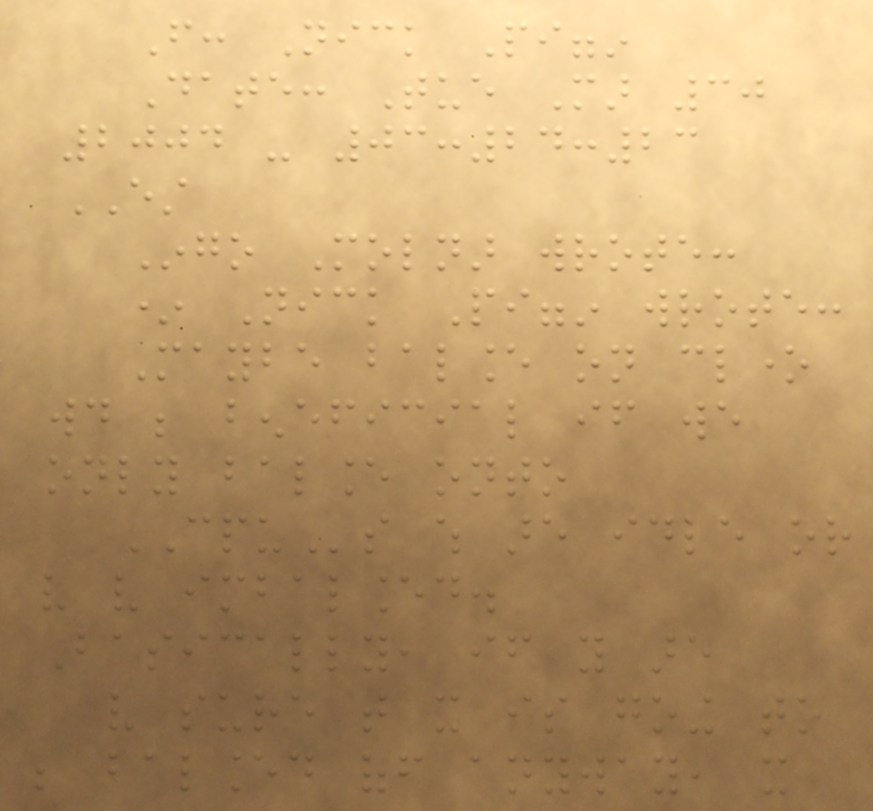From: Nick Piggin
Date: Tue Mar 30
2004 - 03:24:23
EST
Ingo Molnar wrote:
* Nick Piggin wrote:
Maybe balance on clone
would be beneficial if we
only balance onto
CPUs which are idle or
very very imbalanced.
Basically, if you are
very sure that it is going to
be balanced off anyway, it
